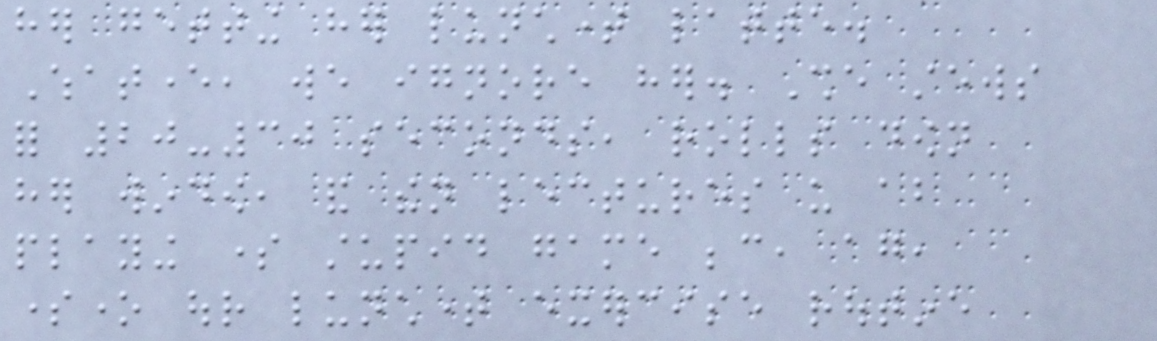her getting her lunchtime latte.
Whatever, we ignore her. She stews
for 20-30 seconds, rolls down
her window, and then lectures us about
playing some stupid game because, again,
someone our lunchtime exercise routine
